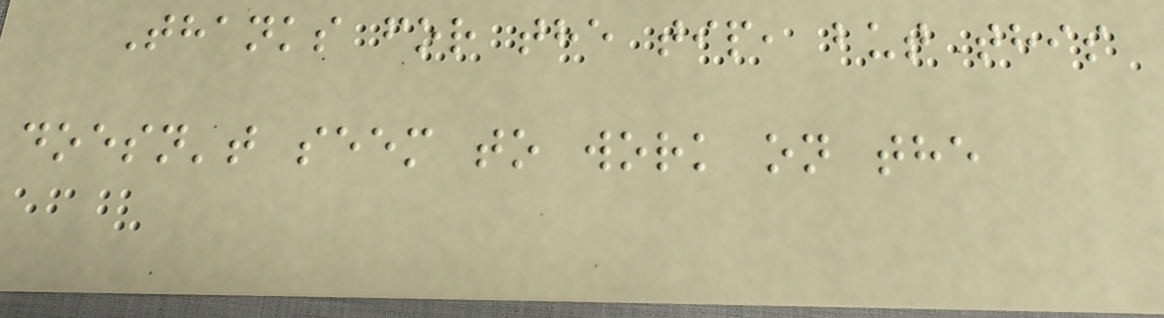Thanks for the tip, but this
doesn't seem to work on the
